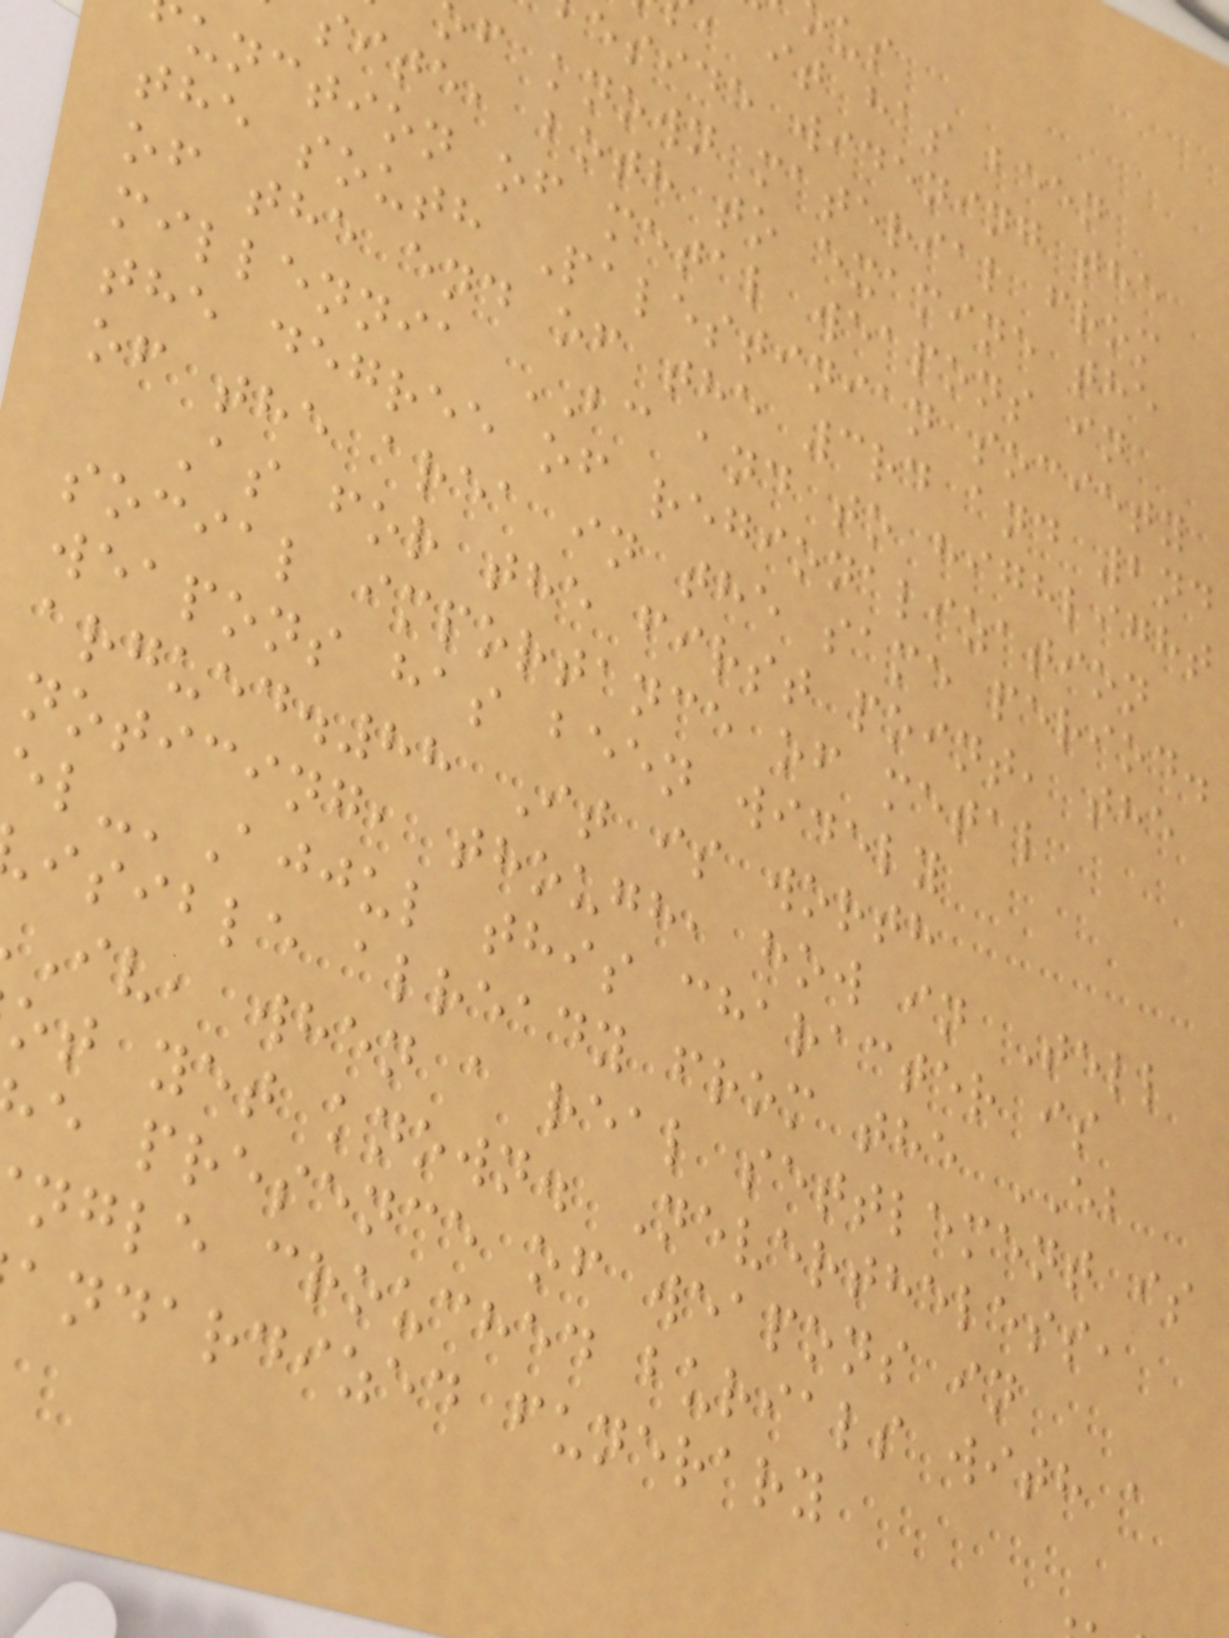, it has been
eside widening the
f known material from
site, both to examine the
unction of metal weapons in
the south Palestinian society
of the end of the 3rd and 2nd
millennia BC and to highlight
the degree of regionalization
of the area in the same period.
As for the first point, the
social importance of metal
weapons has been widely
argued.88 It is worth
noticing, though, how in Tell
el-'Ajjul this character is
isible already from the EB
iv, when a real settlement is
ot yet known. Nevertheless,
e presence of weapons in
ngle crouched burials with a
andardized funerary
